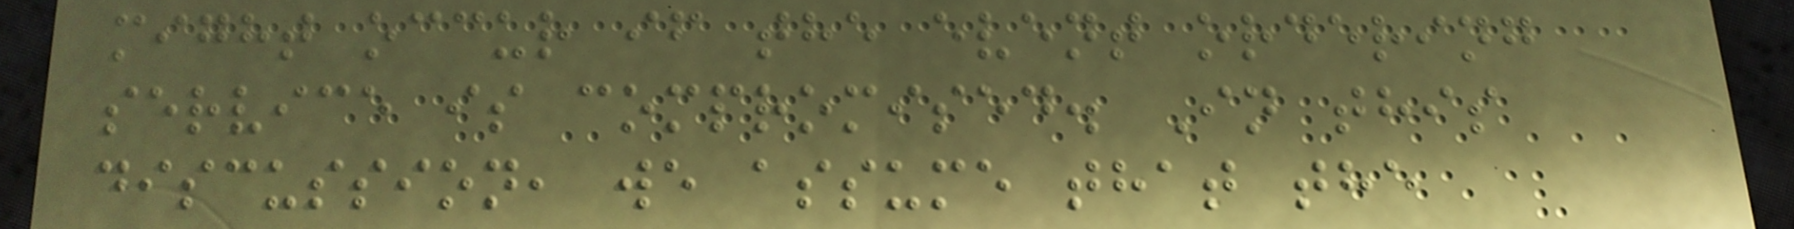might occur if the event ordering
service is compromised. In this
discussion, we assume that the
